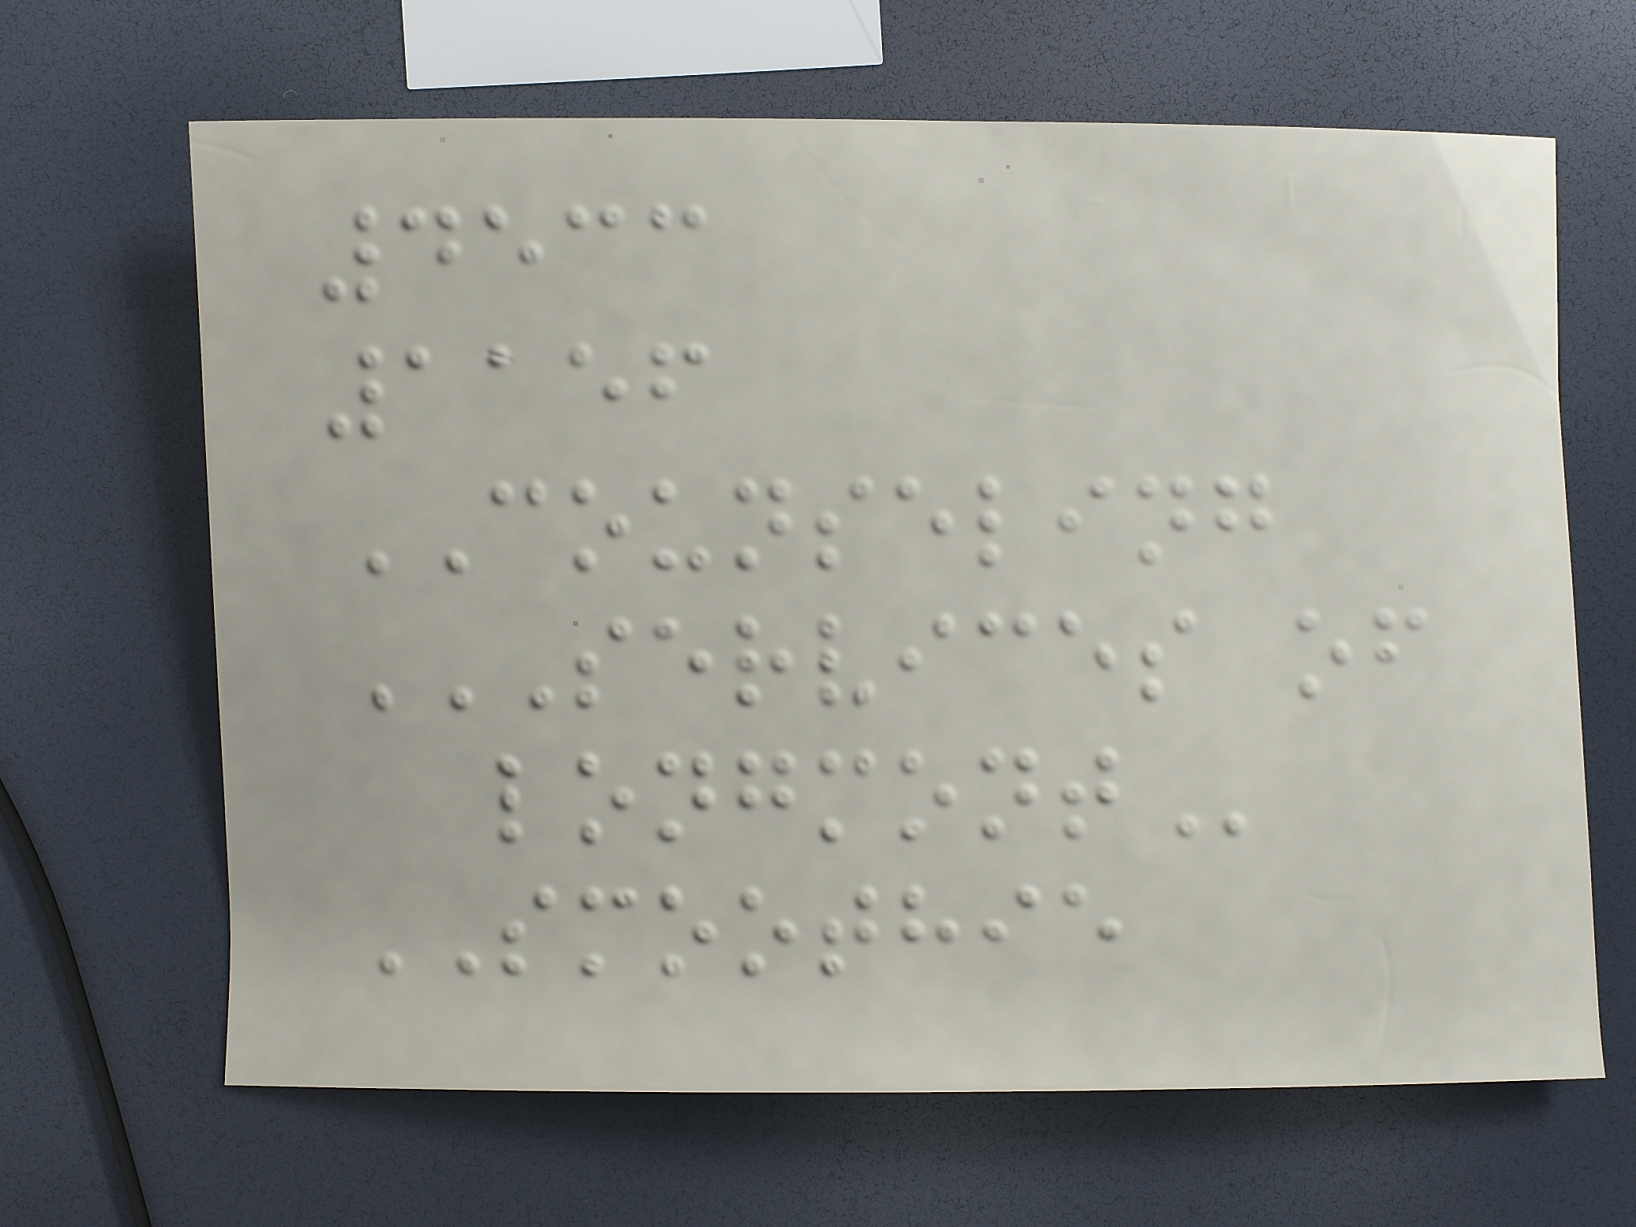4533
1156
COUNSELING
SERVICES OF
LONGMONT
SMOOTHIE
